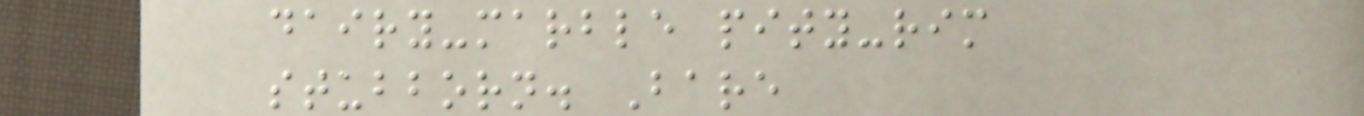dairy-marble pity-rim
stubborn. Bare
